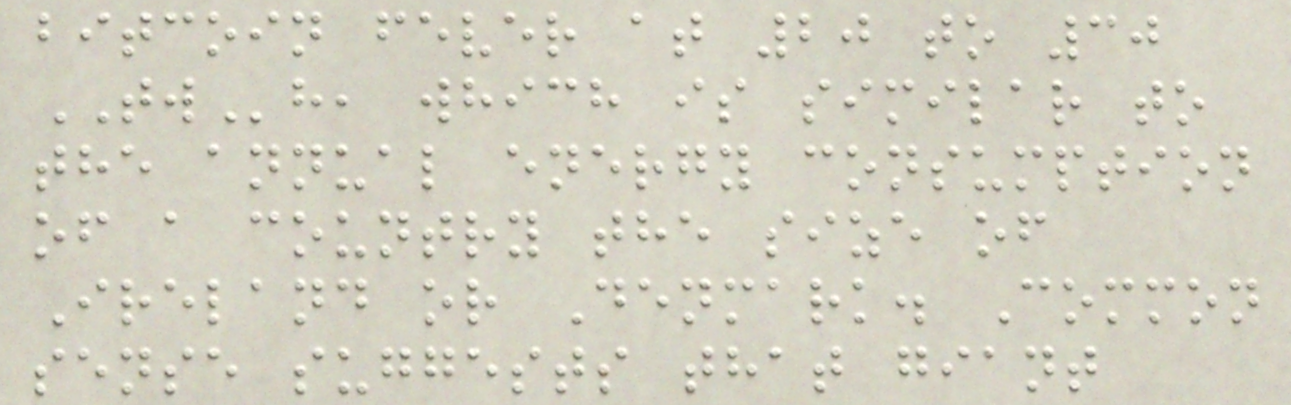bitcoin fever at 20 to 30
TWh, which is similar to
the annual energy consumption
of a country the size of
Ireland or Denmark. Common
sense suggests that giant
